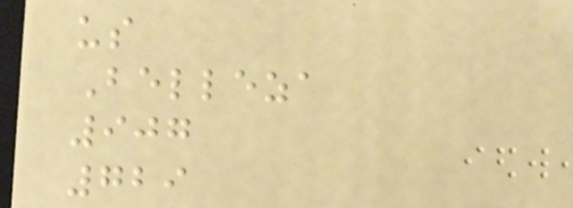us
Belleza
907
729
